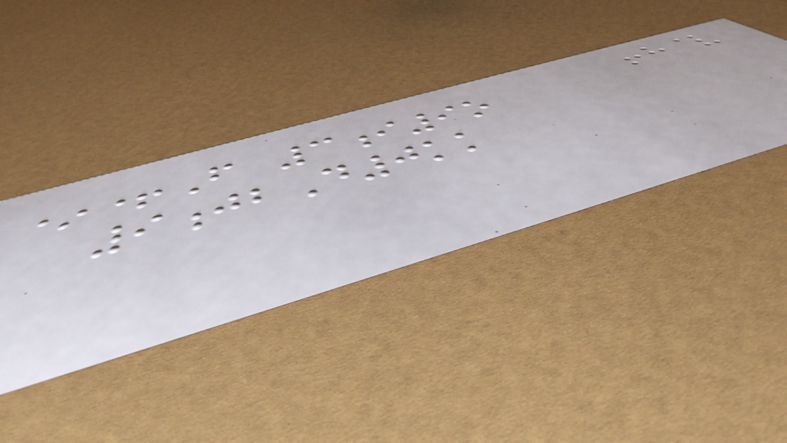*+F 3i9o
9jbD0kk
